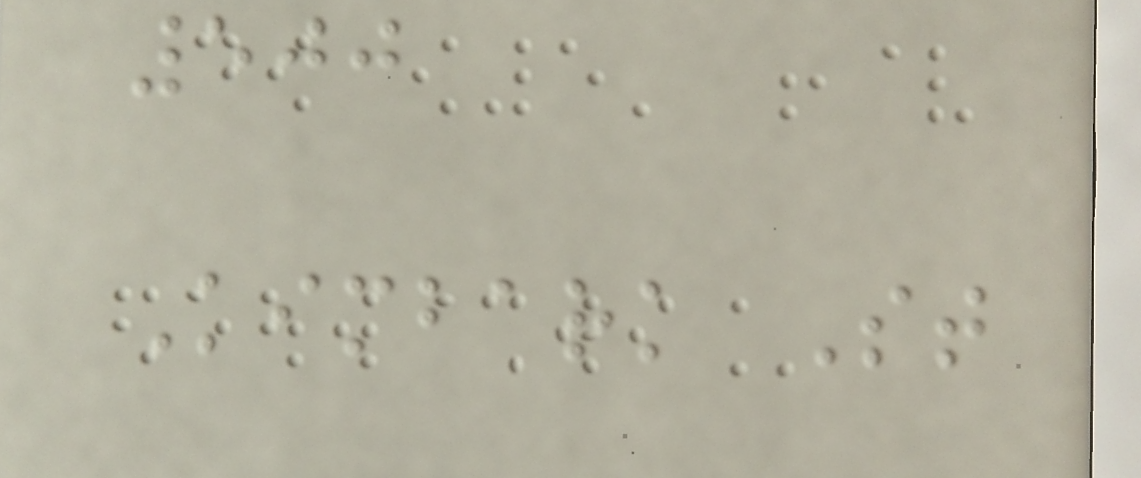500
Kimbark St
